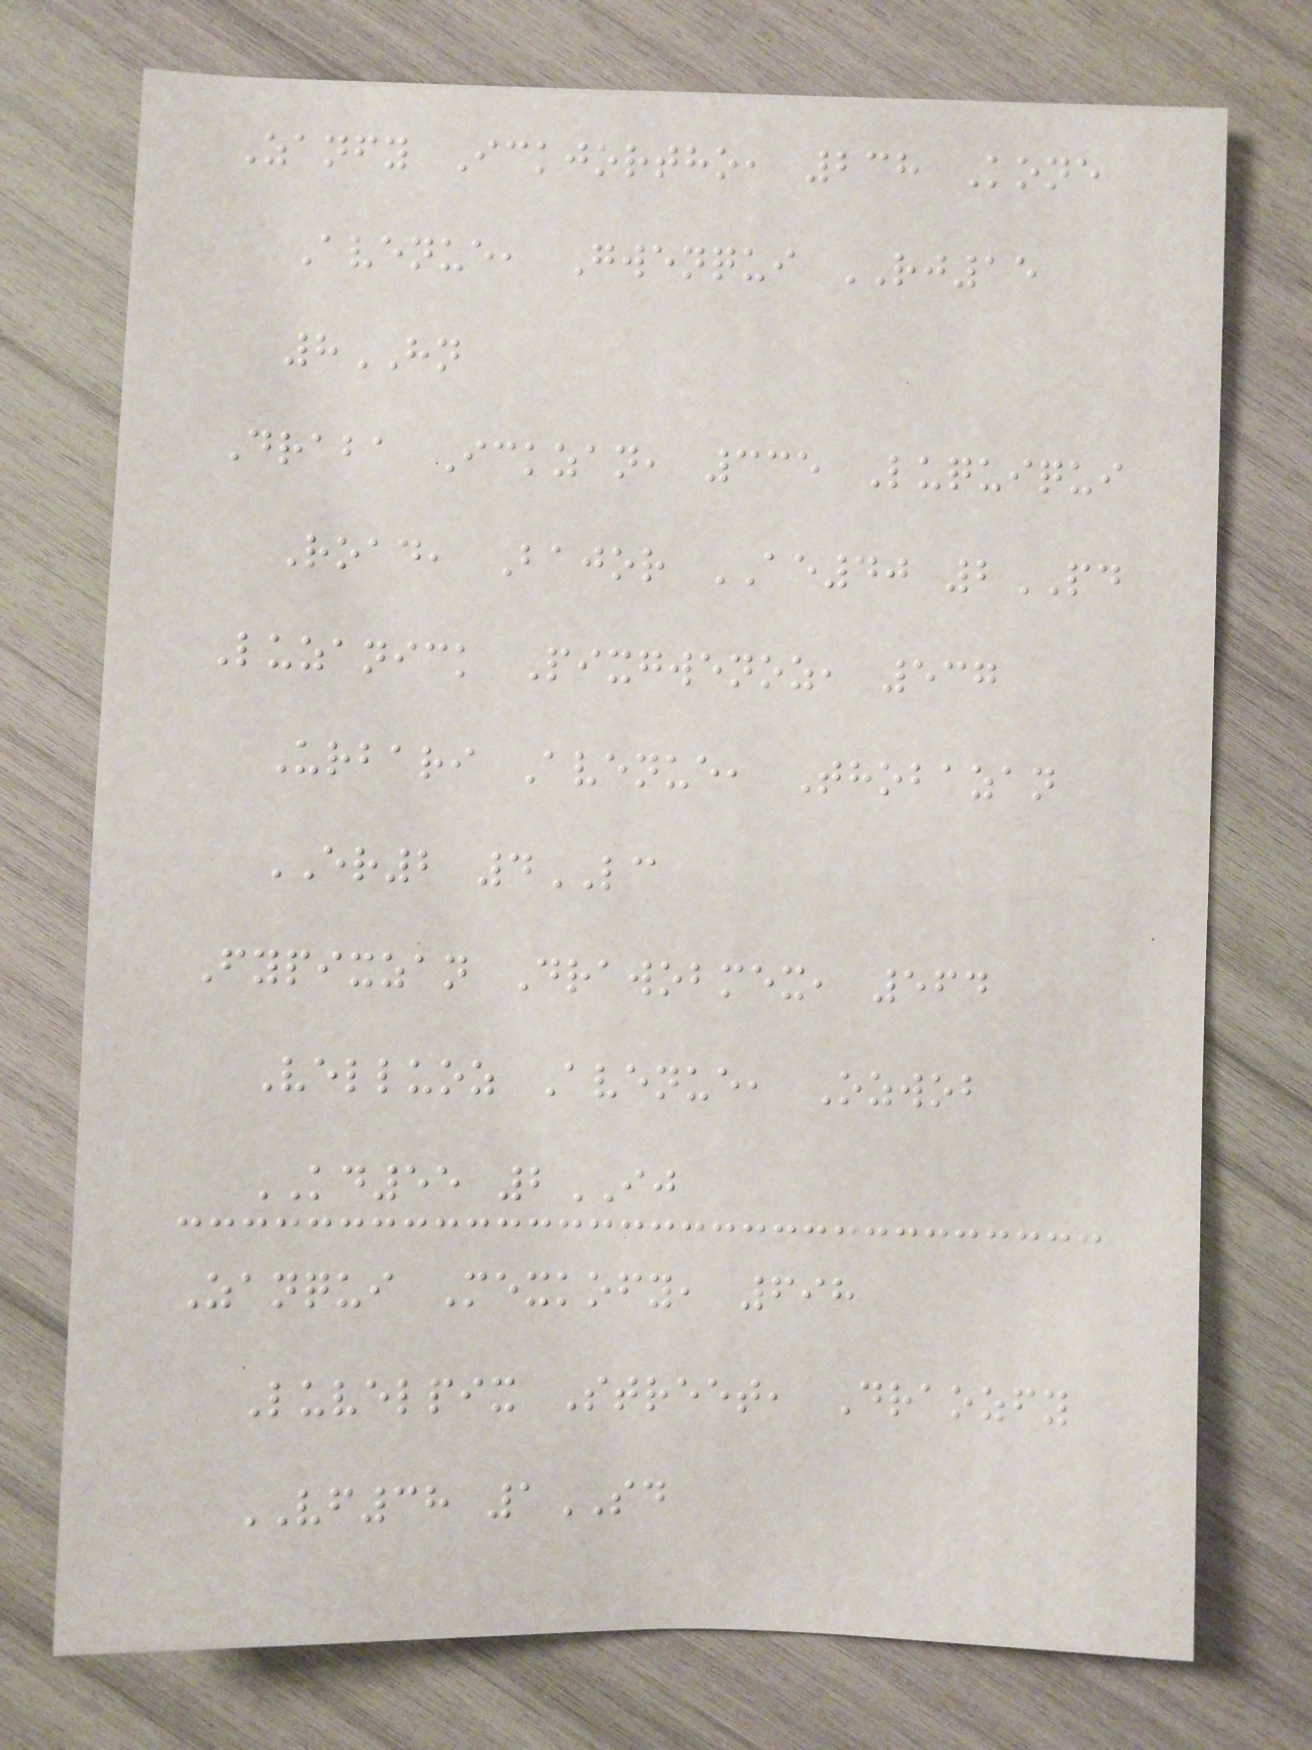Zanfy Ickjortho, 238 Kone
Avenue, Gwenqui RJ15
8HN
Draba Ickzan, 335 Luquiqui
Road, Bajor AE40 2PD
Luzanick Pixgwenoz, 537
Urbari Avenue, Thobazan
ER2 4LC
Fypixzan Drawobmex, 564
Velluoz Avenue, Ozwob
KD55 2IJ
Zanqui Mexkofy, 698
Luvelpix Street, Draozfy
VF38 1SD
